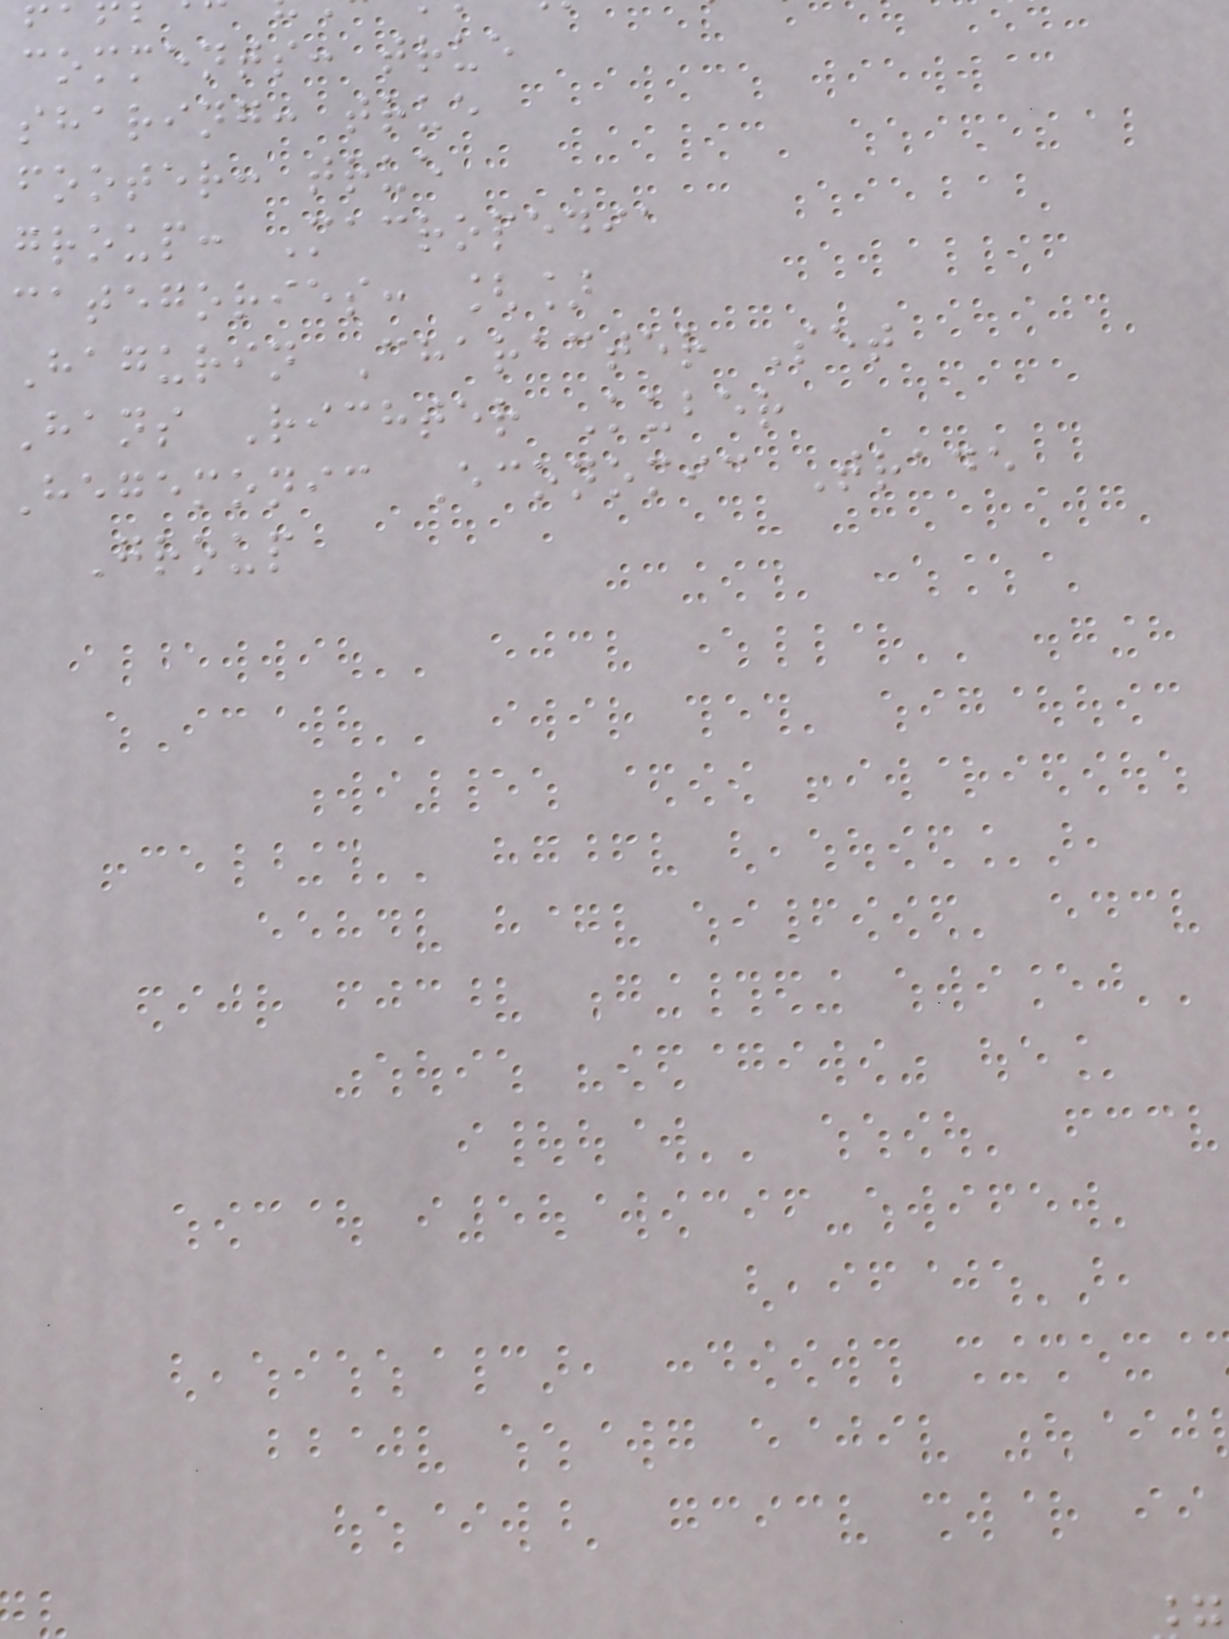comments: true
sharing: true
footer: true
group: Macropedia
categories: []
Hagurin Character Set
Hans Richter Kuber
Hegemonic Economic Trade
Group
